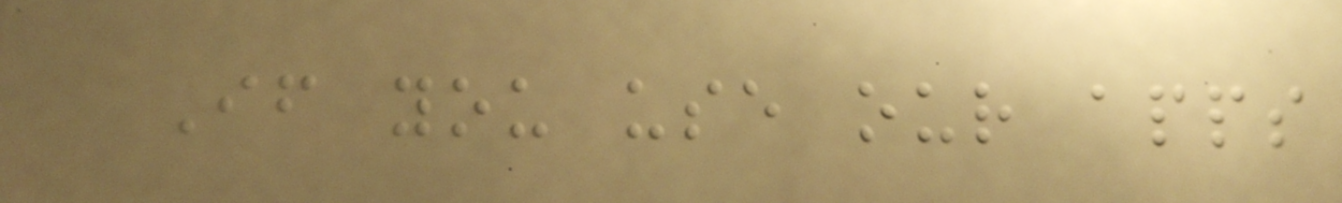If you use our apps
